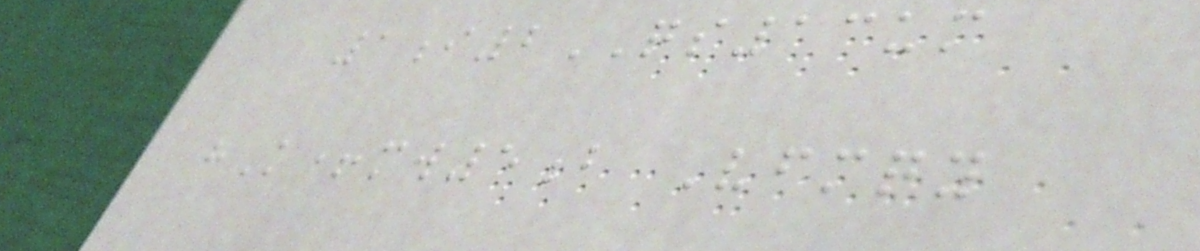1i2QS13um
hK+mw5b Vfmqy
